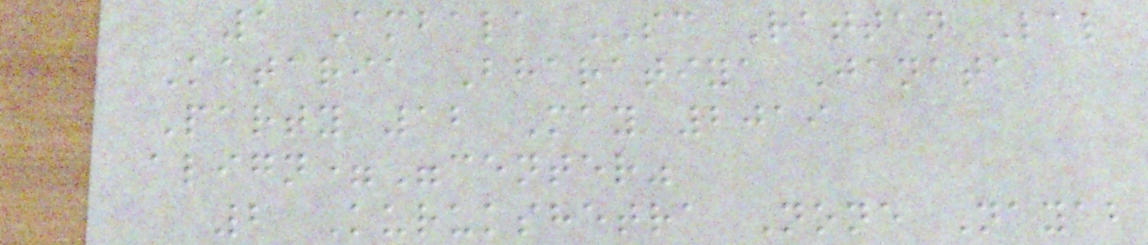1 Ambala SC Rattan Lal
Kataria Bharatiya Janata
Party 12 May 2019
align="center"
2 Kurukshetra None Nayab
